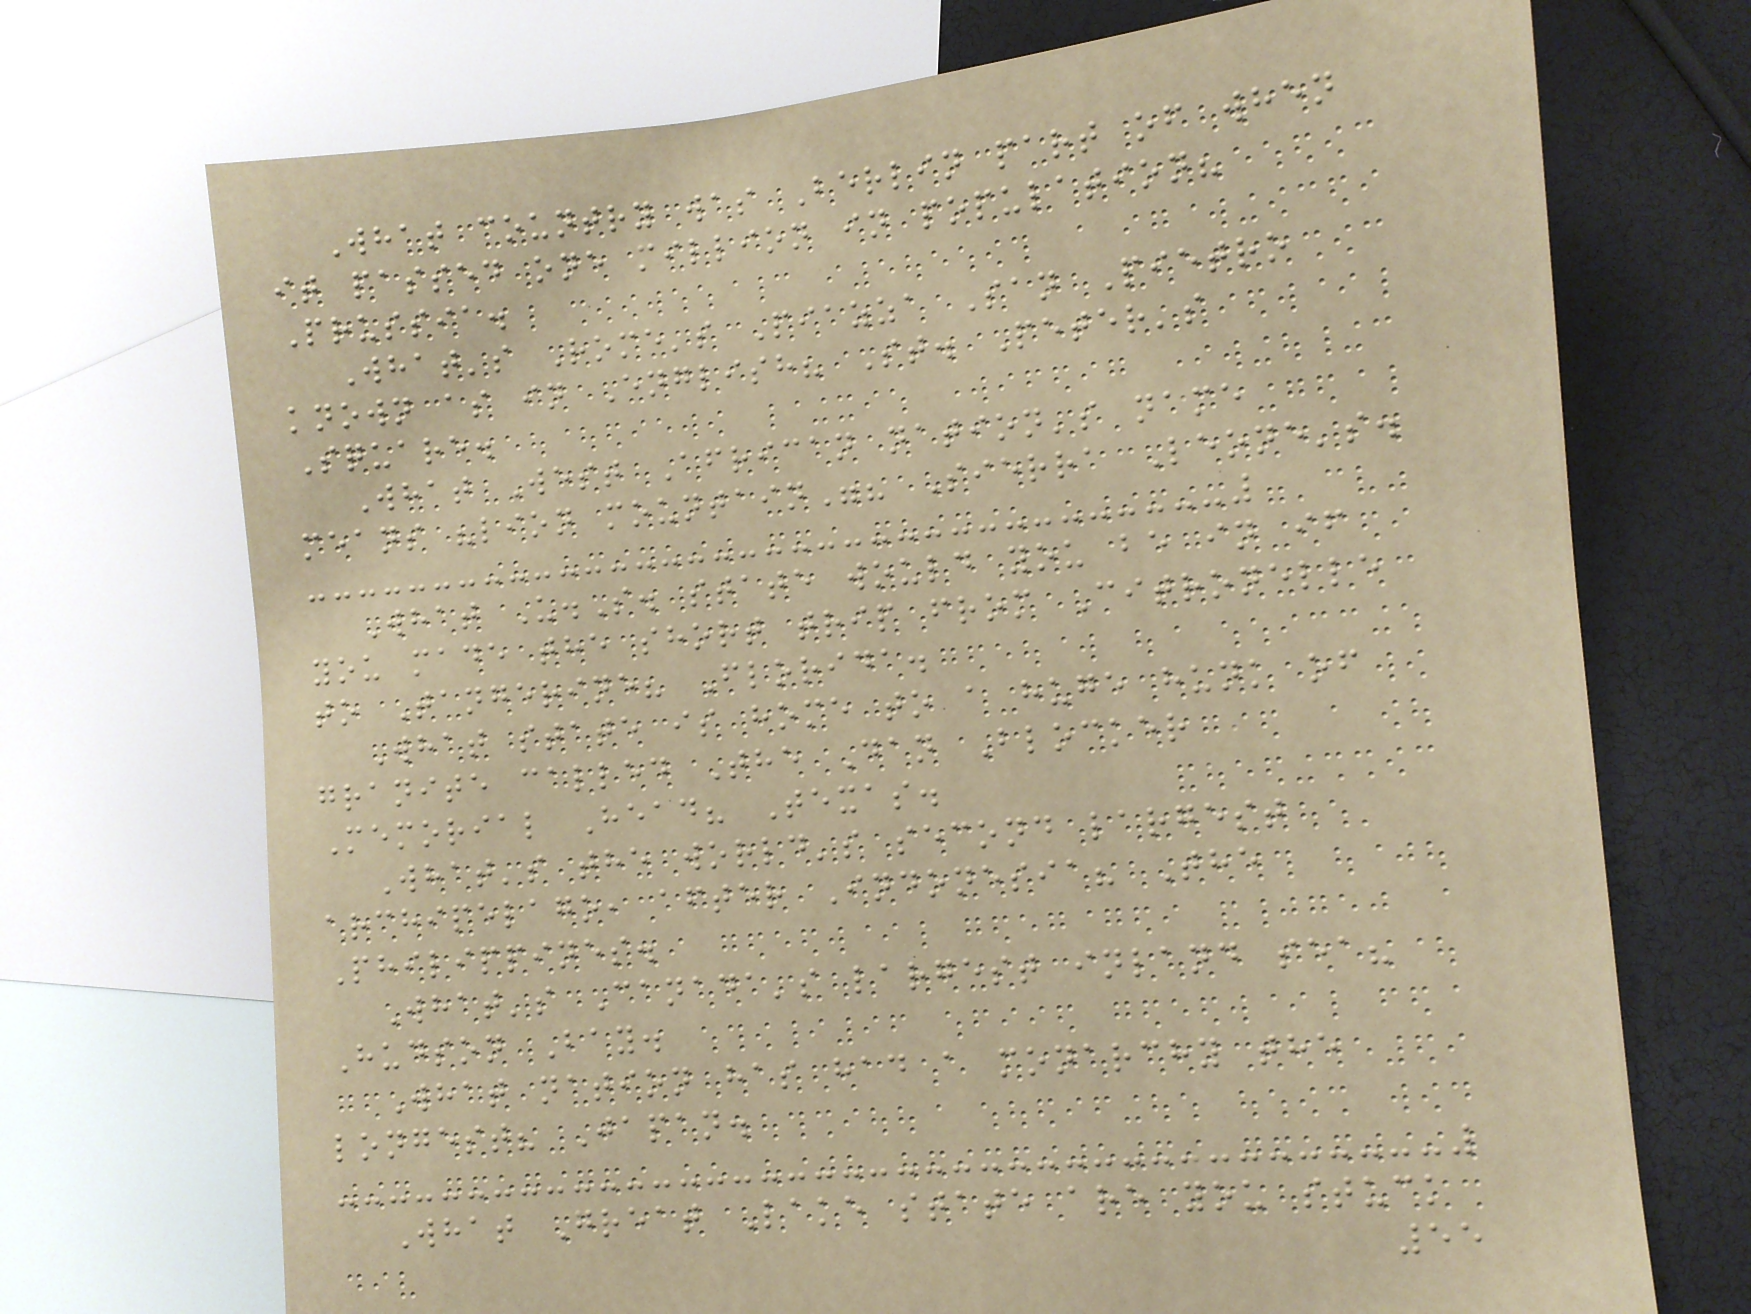What country was Berlin part of when
it passed one million in population?
Prussia.
What's Rome's Piazza San Pietro
known as in English? St. Peter's
Square.
What West African nation's name
means "lion mountain"? Sierra Leone's.
What U.S. state would you be in if
you made the short trip from Citronelle
to Tangerine? Florida.
What state is home to a huge hunk of
granite called The Dan Blocker
Memorial Head? Texas.
What's the world's second largest
archipelago, after Indonesia? The
Philippines.
What's Canada's largest inland sea?
Hudson Bay.
What nation has had a monarchy the
longest? Japan.
What Great Lake state are you stuck
55
